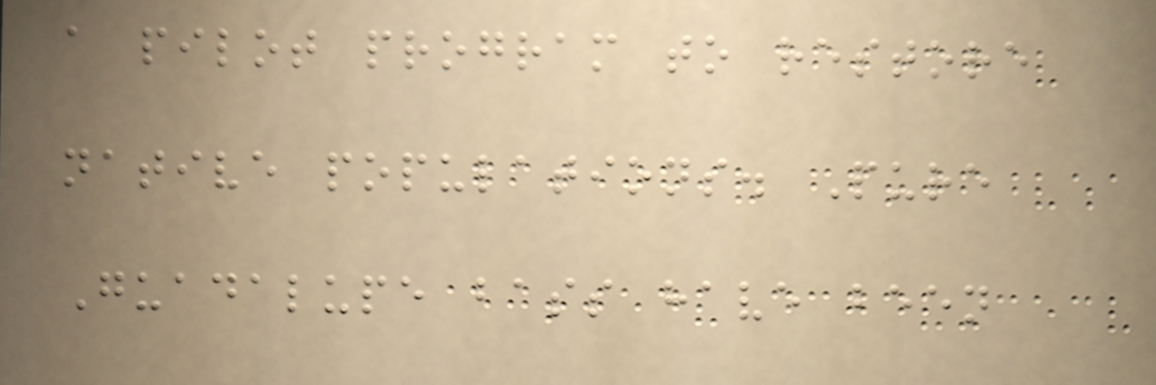a pilot program to restore
native populations. Pure
Guadalupe bass have been
